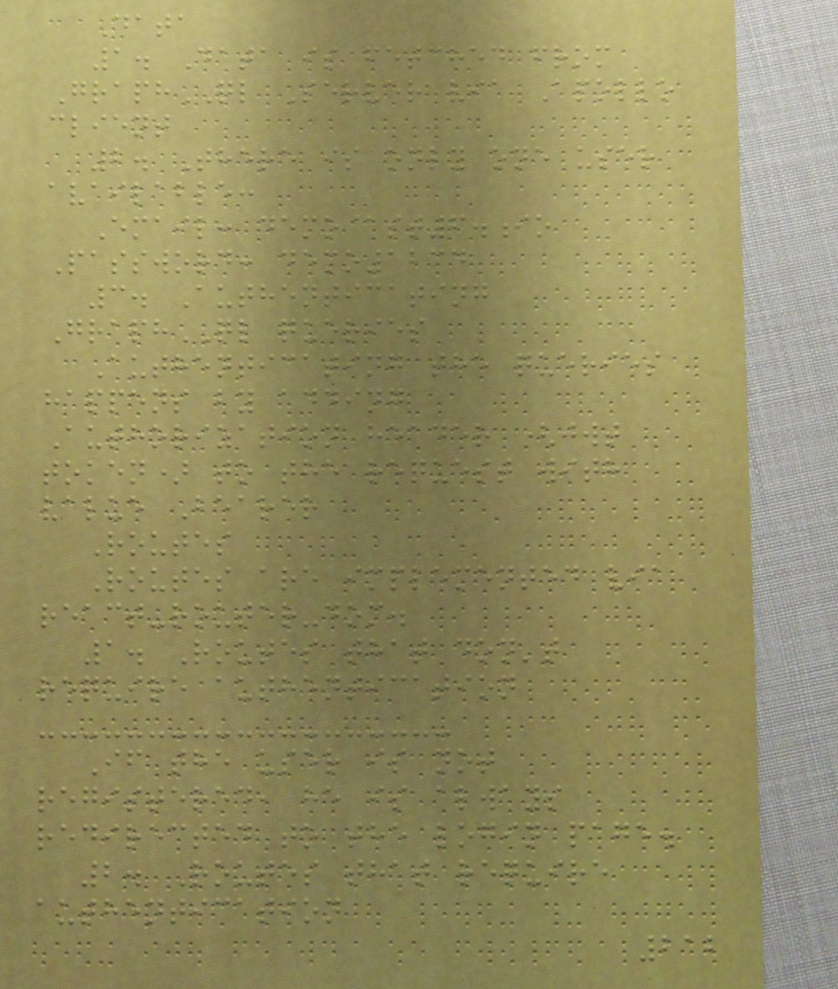Data
1. Data is fetched from
GraphQL Server via Apollo
client
2. There is only one user
available:
Email: demo@st6.io
Password: demo1234
3. Authenticating
GraphQL queries
Authenticating the queries
happens by adding
Authorization header (jwt
token) to the request with
value Bearer
Routes
Routes are implemented via
react-router-dom.
1. Routes that don't
require authentication
If the user is not
registered, he is always
redirected to the login page.
2. Routes that require
authentication
212
